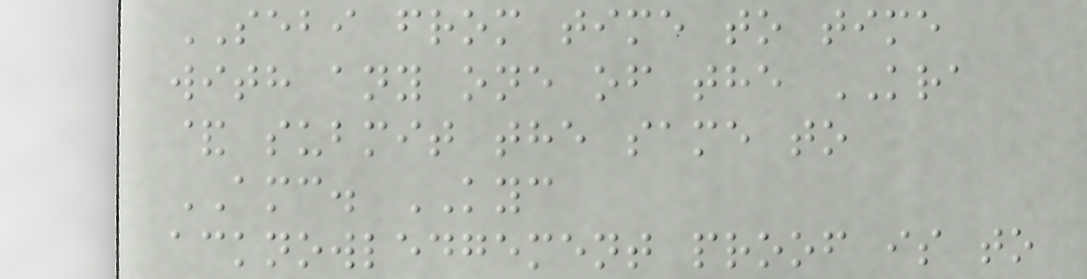SEBI from time to time
with any one of the KRA
& submit the same to
AMC. KYC
acknowledgement proof is to
